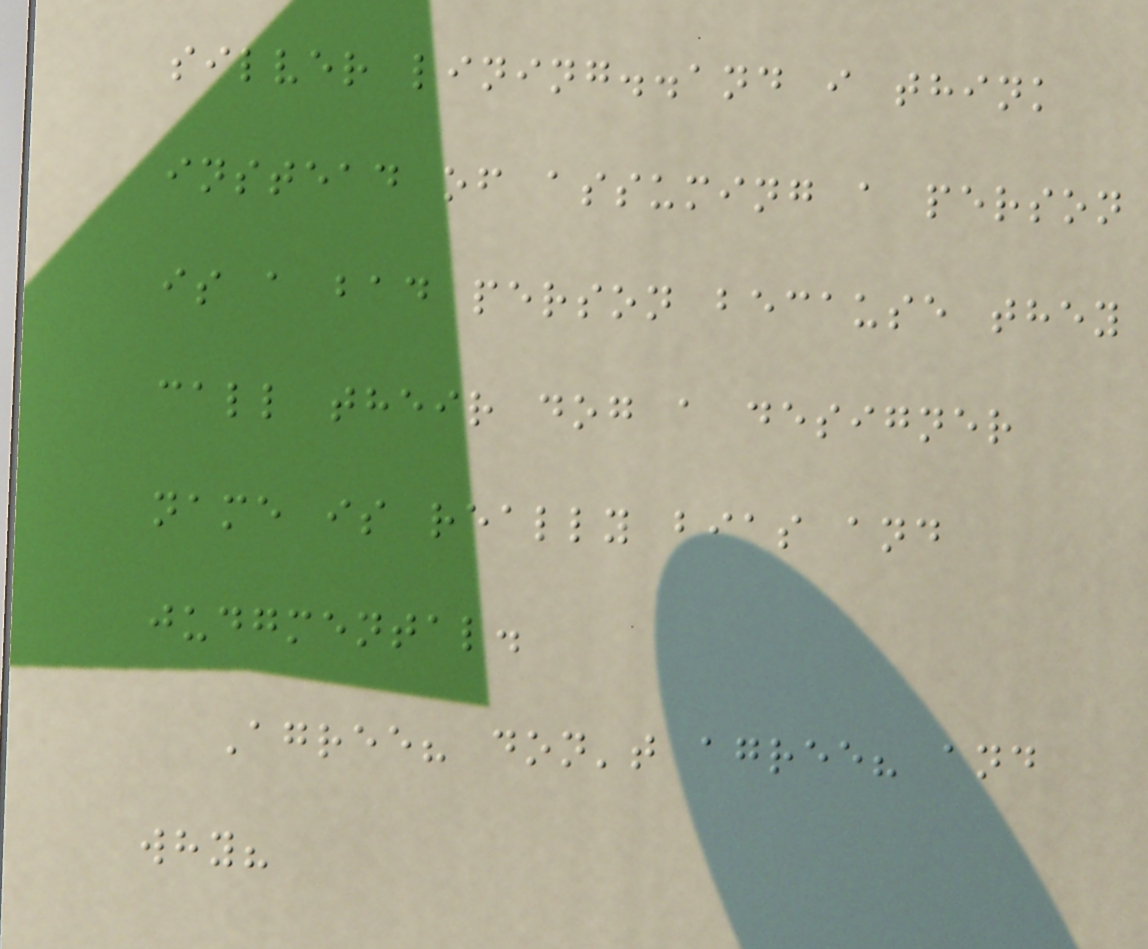silver lining..and i think
instead of assuming a person
is a bad person because they
call their dog a designer
name is really bias and
judgmental.
Agree? don't agree? and
why?
